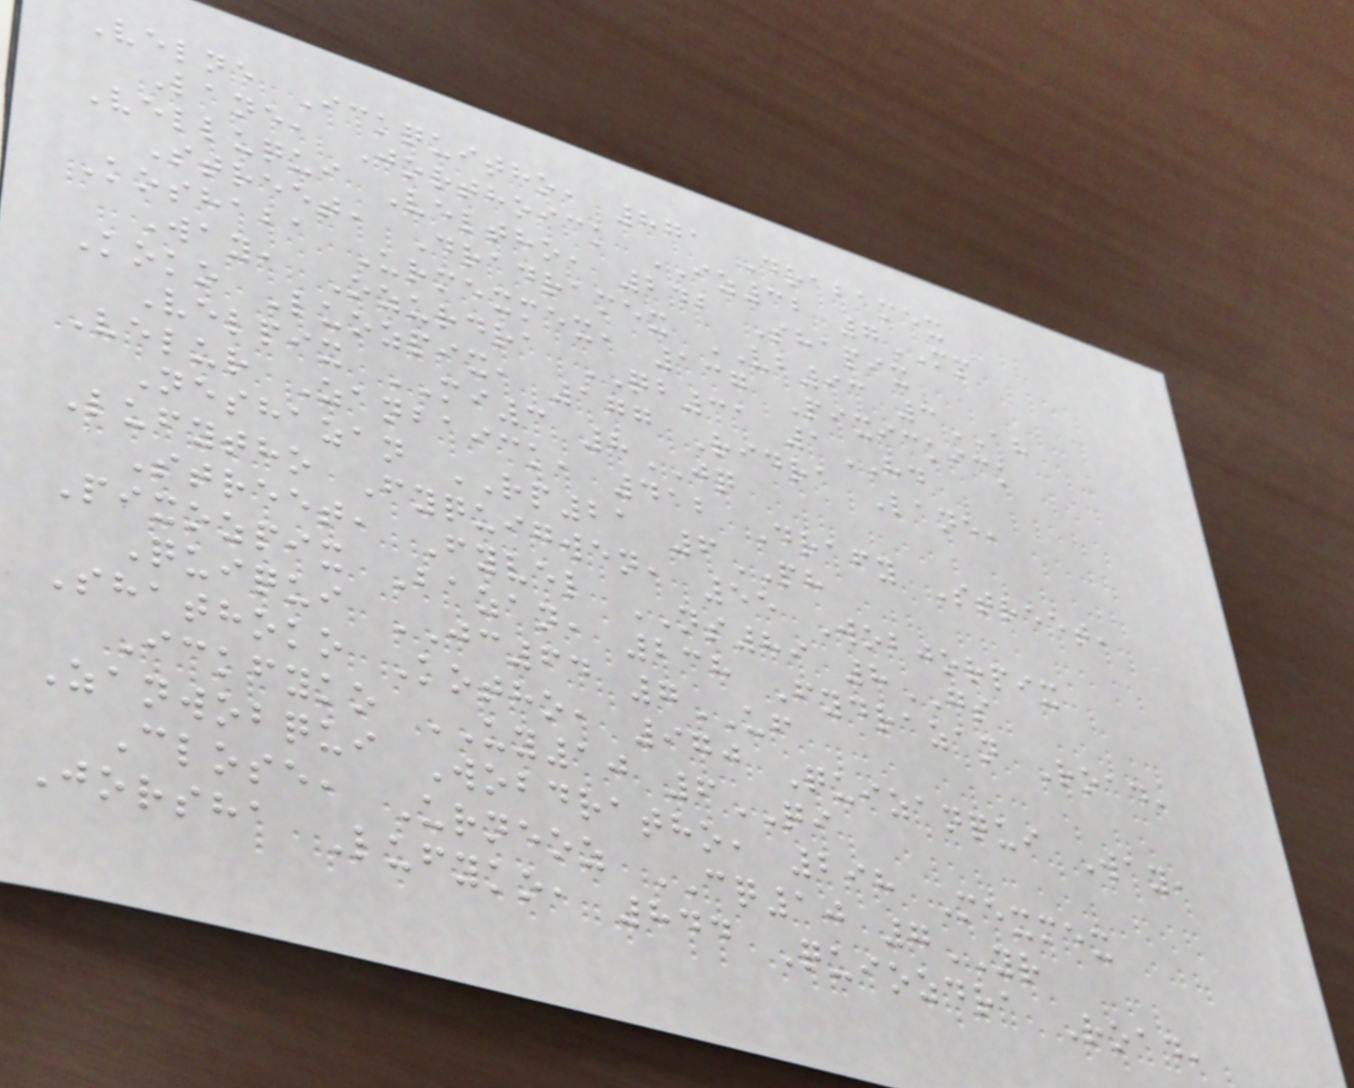Velne Ickquitho, 871 Drabamex
Lane, Jorthoick IZ32 7MP
Velluqui Veltho, 242 Shapix
Street, Dradramex VB93 3AH
Koshaba Urmexmex, 137 Pixickick
Way, Ozurdra QB31 1HD
Koko Luozpix, 177 Ridra Lane,
Velpix MI3 8JQ
Velur Zanbaick, 412 Drafy Street,
Neshazan RP21 6PH
Lufytho Fyquigwen, 55 Wobjorpix
Street, Fyvel NS89 8GS
Pixozpix Bazan, 238 Fydrazan Road,
Quiqui JC64 7UF
Shathoko Kotho, 970 Quizanqui Way,
Ickfyko UY10 6QI
Zanwobqui Wobdratho, 298 Mexmex
Close, Urneoz CQ10 7YR
Jorsha Lufyko, 844 Quiozdra Road,
